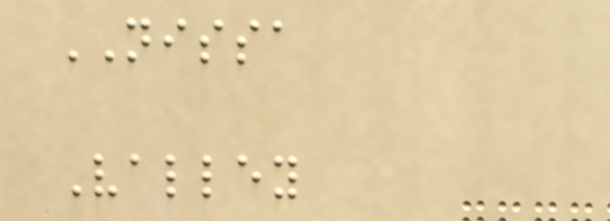NISSA
Valley
